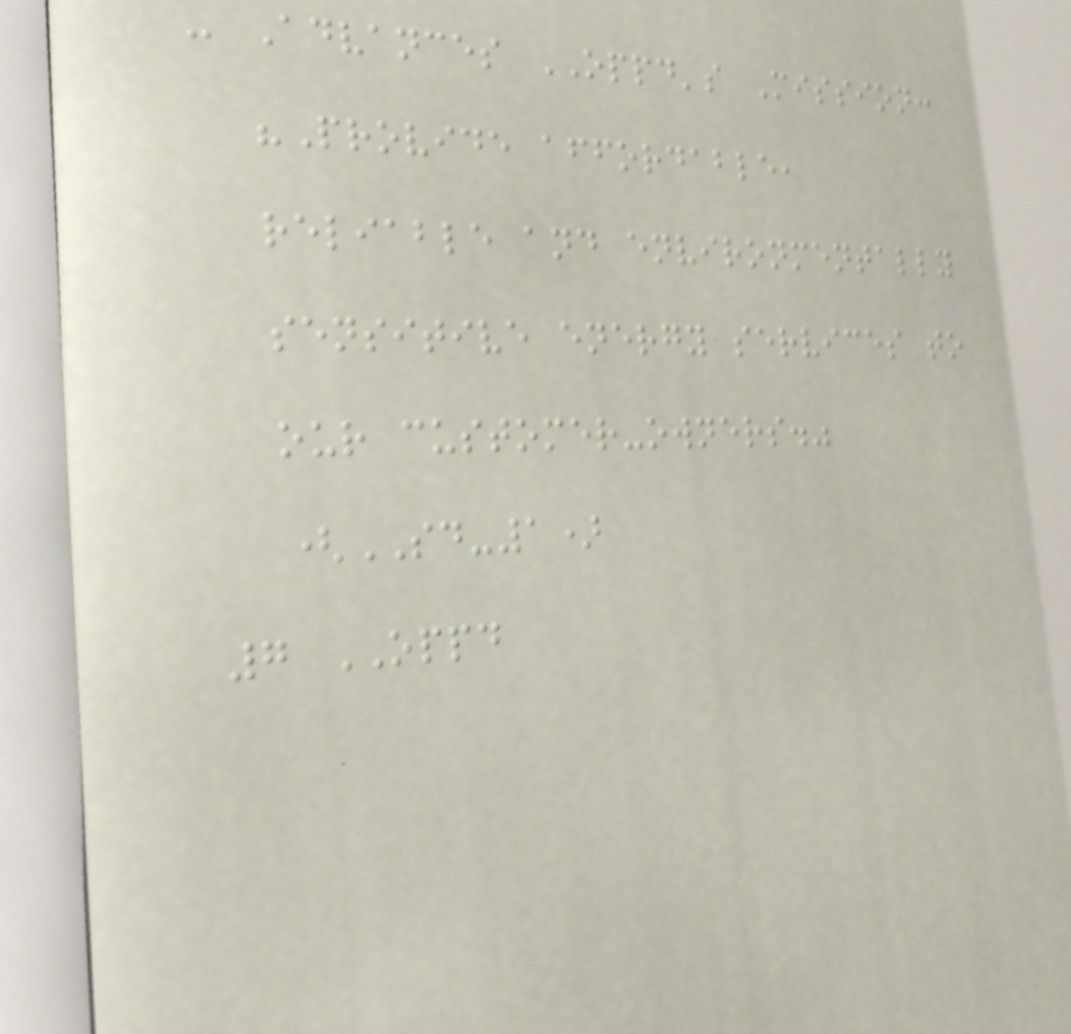- Advances OPPD's Mission:
"Provide affordable,
reliable and environmentally
sensitive energy services to
our customer-owners."
(SD-1)
7 OPPD
